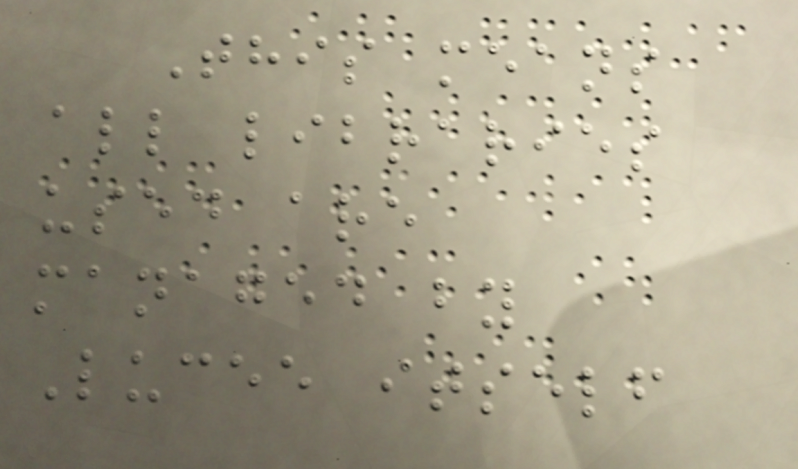This means
all libraries
used are
managed by
Lucee itself
